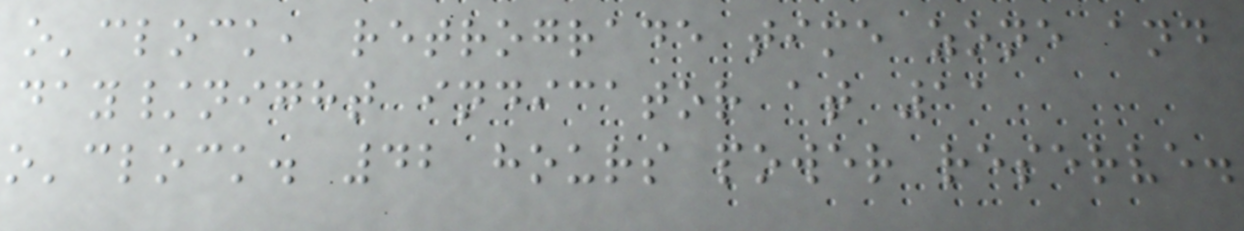o'clock, retrograde time zone and
day/night indicator at 11
o'clock. 42 hours power reserve.
